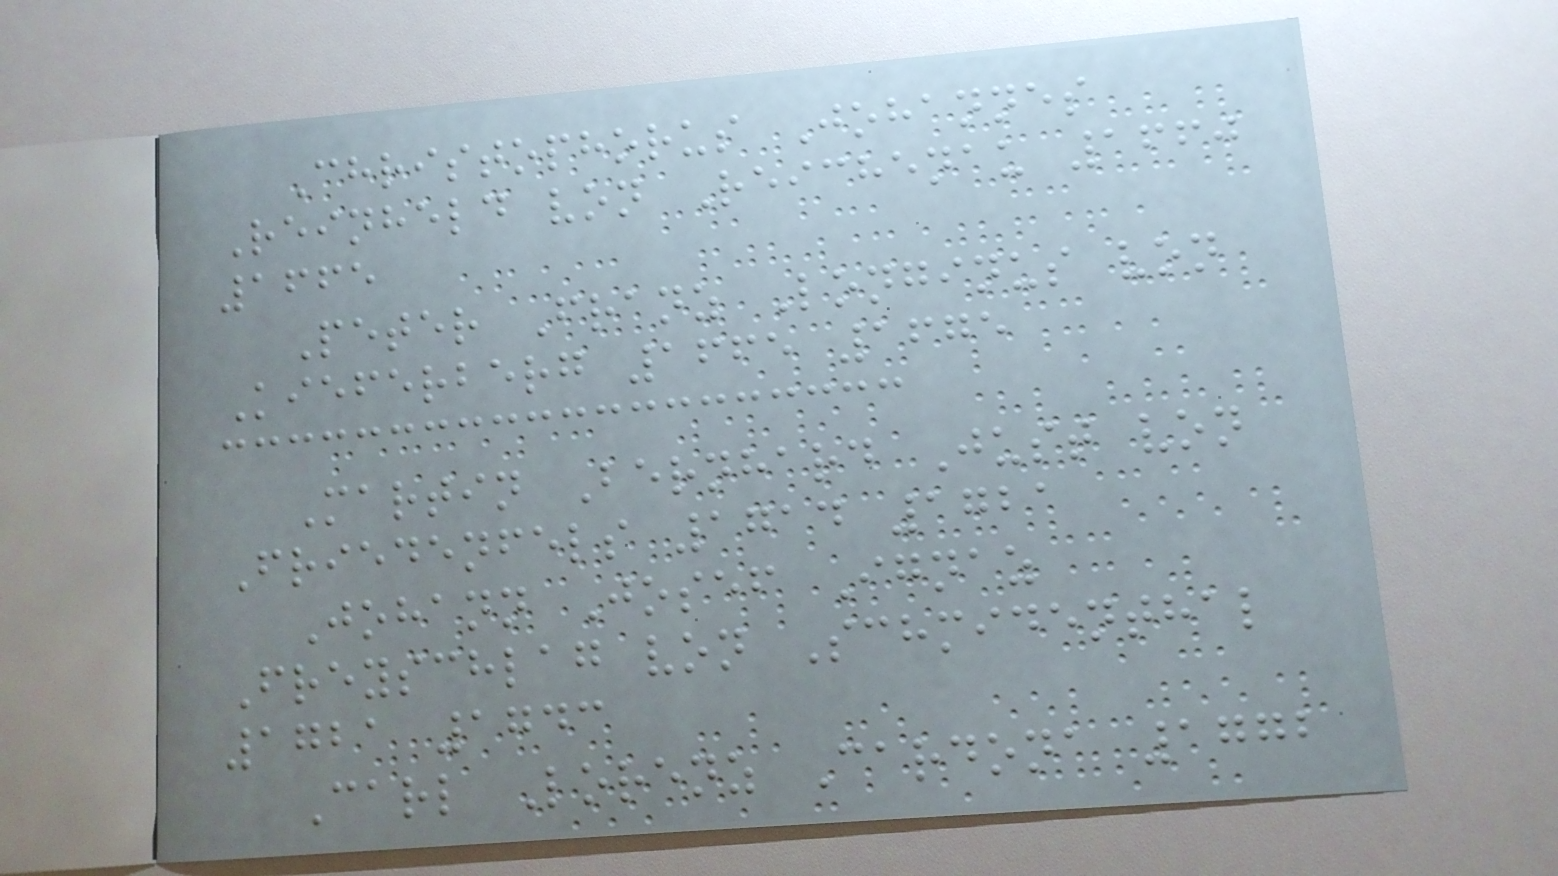Christophorus Johannes
Reinheld von Reichenau 1660
1665
Peter Franz Longinus von
Kieferberg 1665 1675
Martin Bernhard Just von
Friedenfels 1714 1721
Johann Josef Ignaz
Freyschlag von Schmidenthal
1721 1743
Carl Lorenz Cardona 1772
